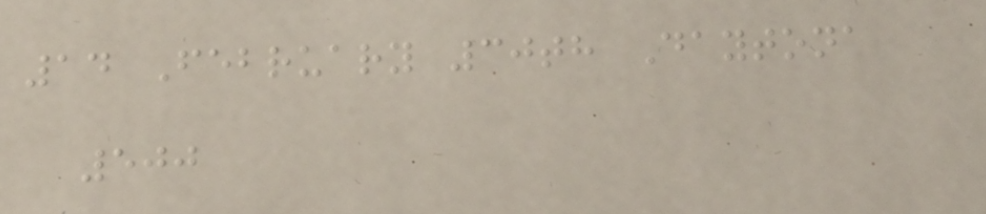14 February 30th Daytona
500
